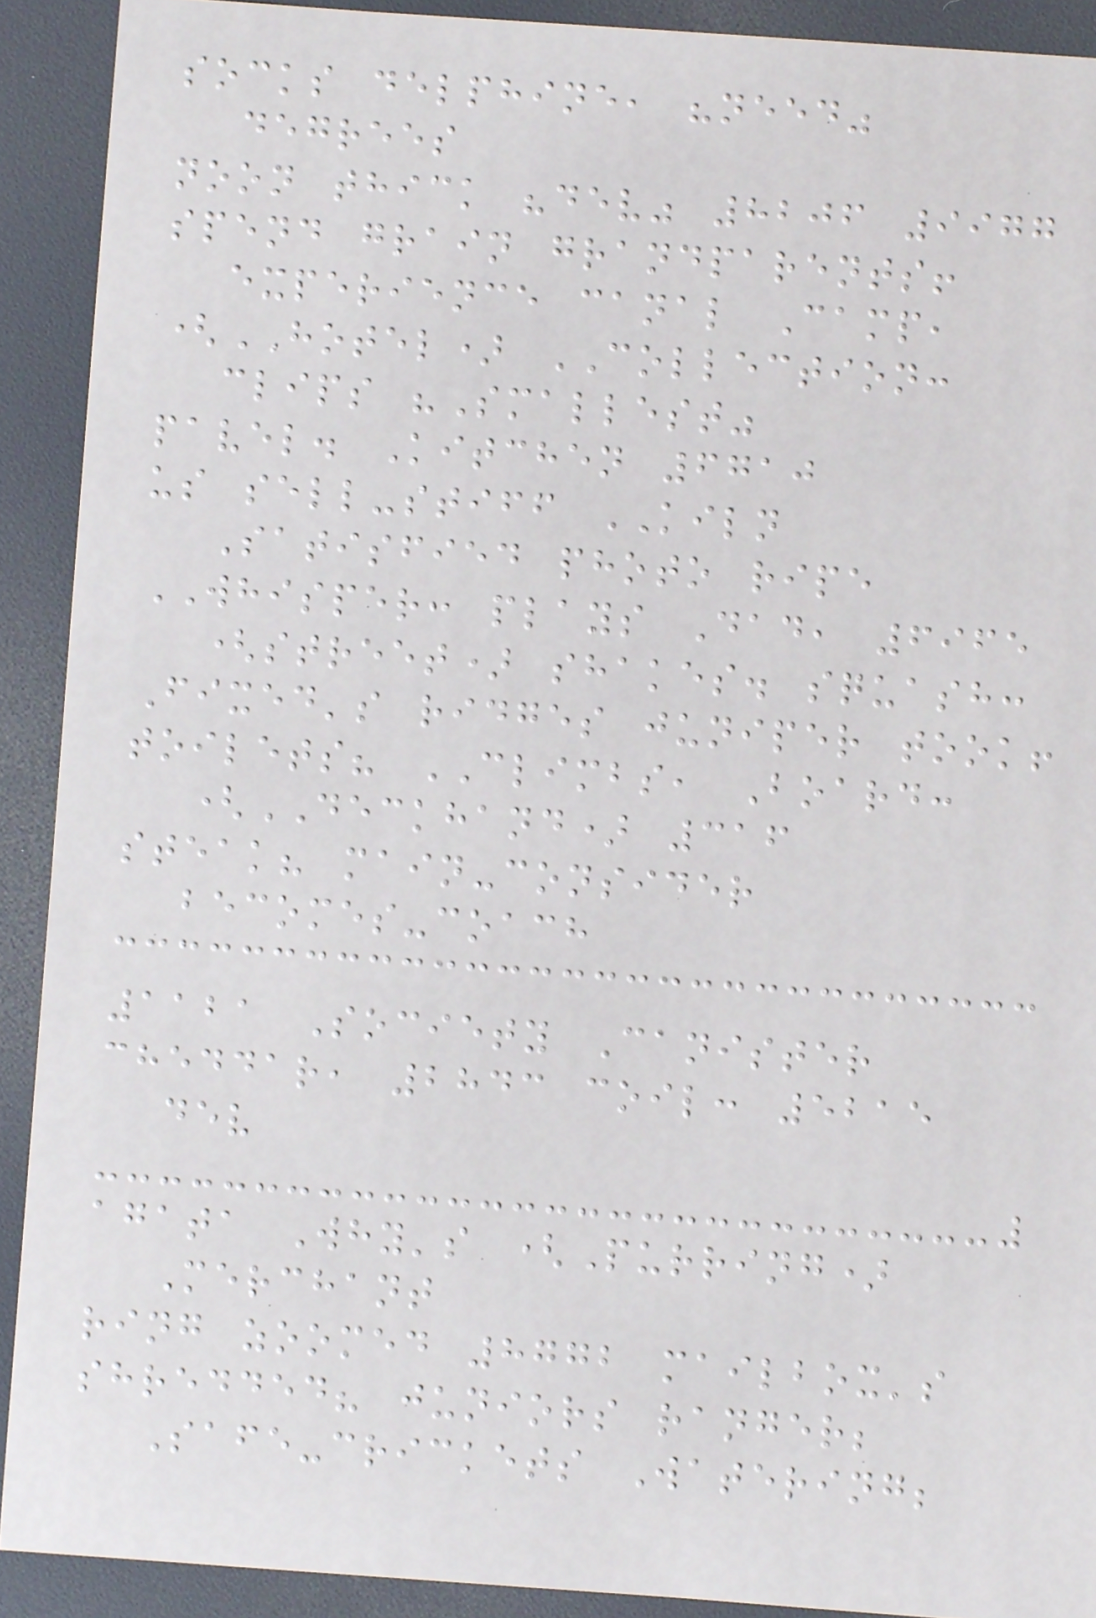socks delphine, "need"
degrees
noon thick "dev" 8206 9977
spend grain grandparents!
experience canal Camp,
(HOTEL) COLLECTION:
clips "Smallest"
pavel. Kitchen 6710
us sell-stiff KILN
Satisfied photo ripe
WHISPER: plays Dad, 6965
(street) shakes. squash:
Fixed's ridges juniper took!
toilets? CLIMBS, Board:
(DECKHAND) 316
steak? main-consider
becomes-coach
1121 Society Canister
cheddar, 2843 coil: 5215
dev
agata Why's (Purring)
Merchant
ring zoomed 8772 mailbox's
shredded? juniors ranger;
Safe-crickets Watering;
